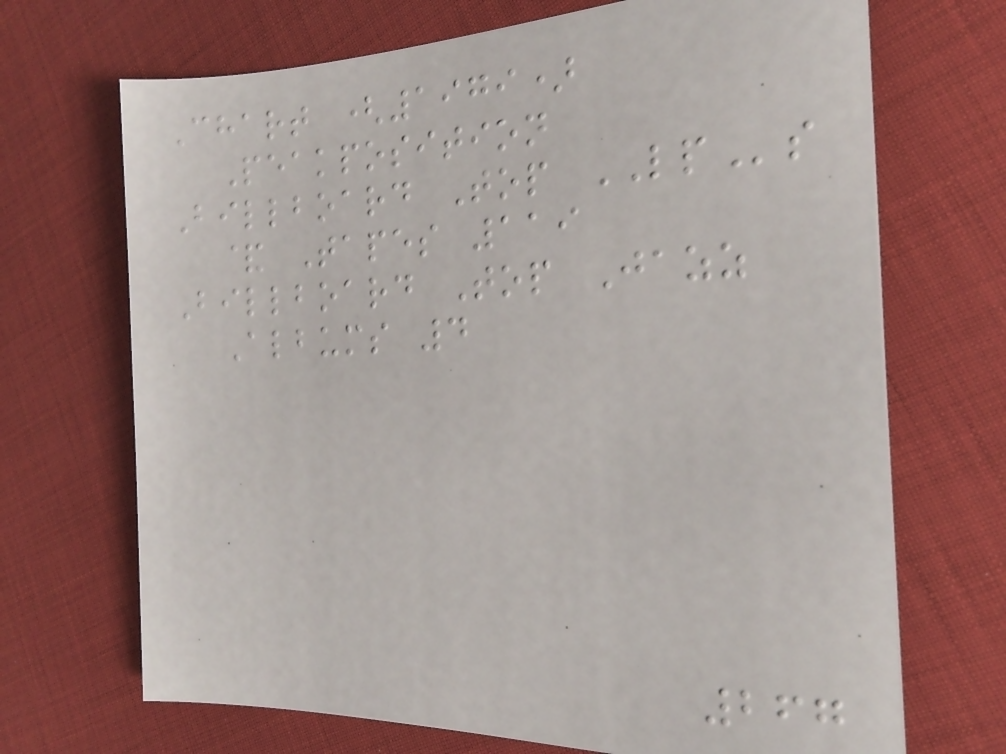Chart (1979)
Peakposition
Billboard Top LPs
& Tapes 119
Billboard Top Jazz
Albums 4
267
